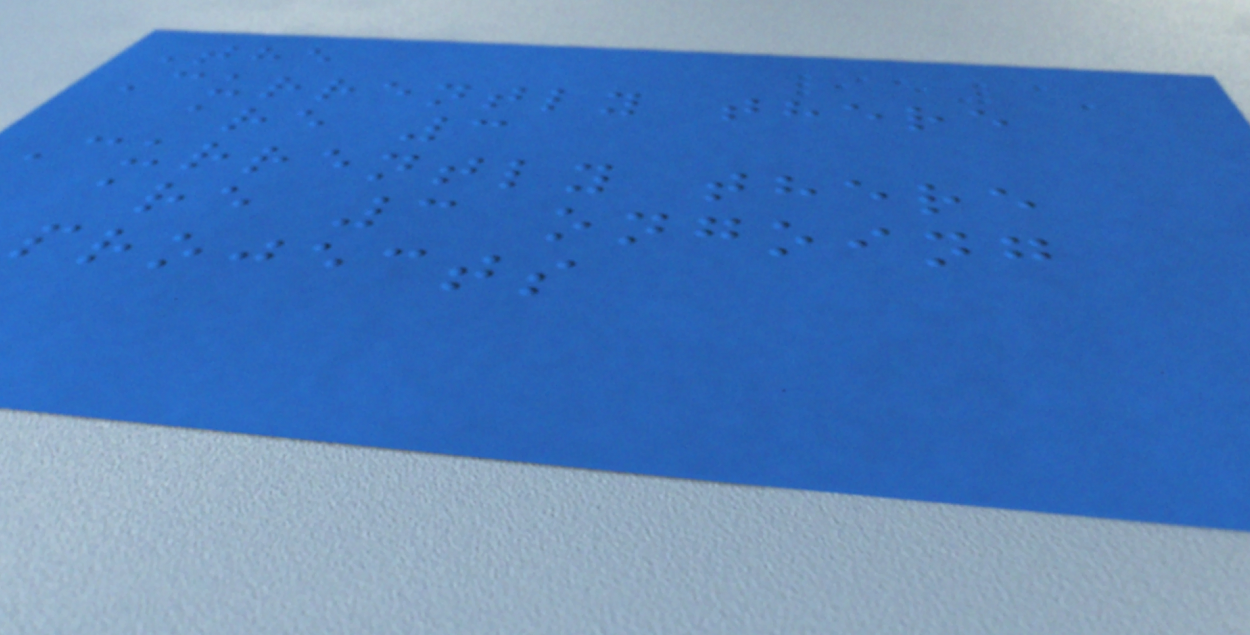The
Currently there
are 3
Currently there
are 3 ongoing
projects
